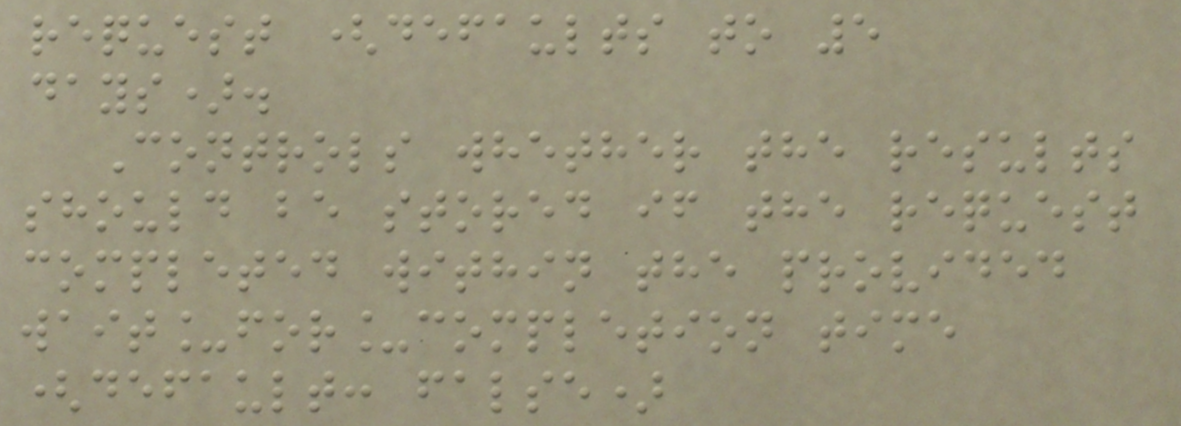request (defaults to 5
days).
Controls whether the results
should be stored if the request
completed within the provided
wait_for_completion time
(default: false)
